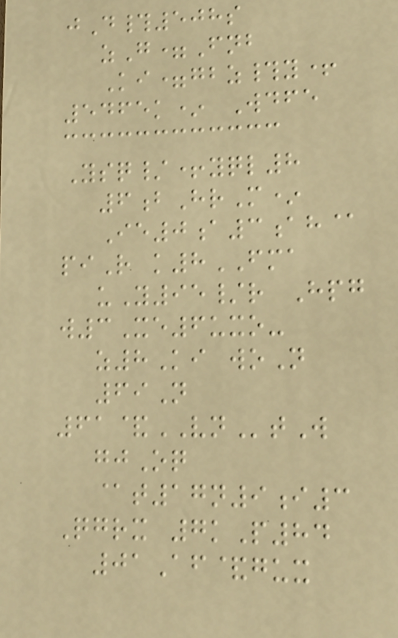jD#508s
zG=Fnb
Ki=gbz#y+
5465k* Wdfe
Ysq/+yql8
6bHrM*
Ie0a3ah@
piR k8FMA
uY95/r Hpg
w3Xe6uxo-
z8Ki woN
69N
61&VNtW
gjOq
@t17n9i3
Qgrx 7kP84
01Af&gux
